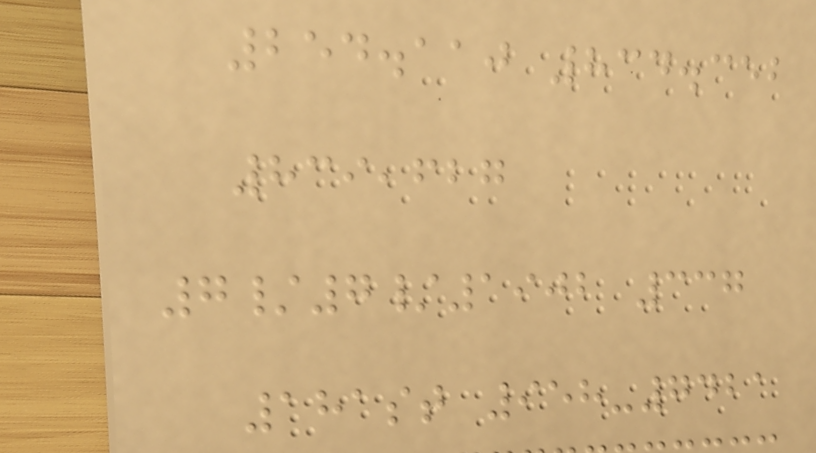254.110 834.352
839,627
7/7/1902 337
181st 958-7421
